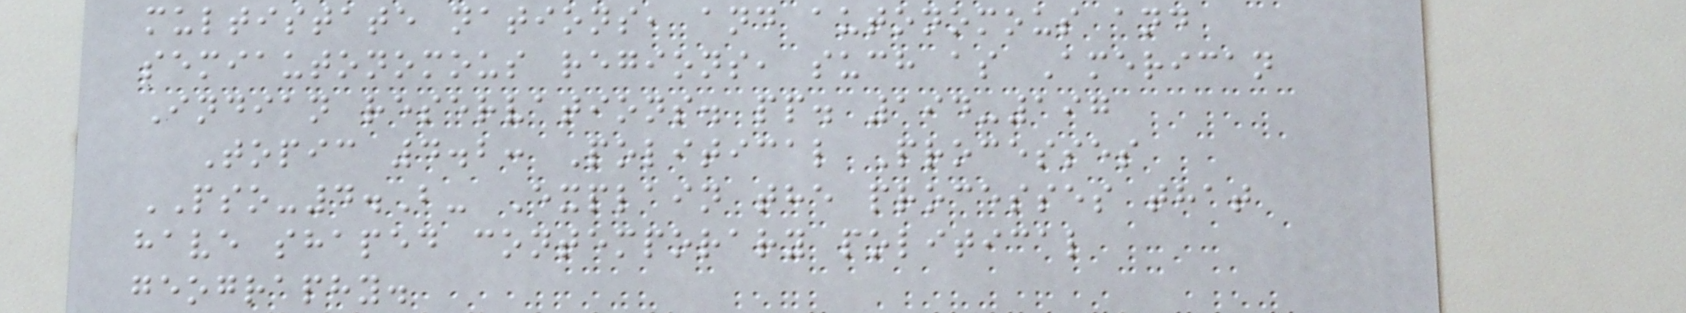multistate nations, and autonomous and
semiautonomous regions, such as American
Indian reservations. pp. 194-197
Topic 4.2: Political Processes
PSO-4.B- Explain the processes that
have shaped contemporary political
geography.
